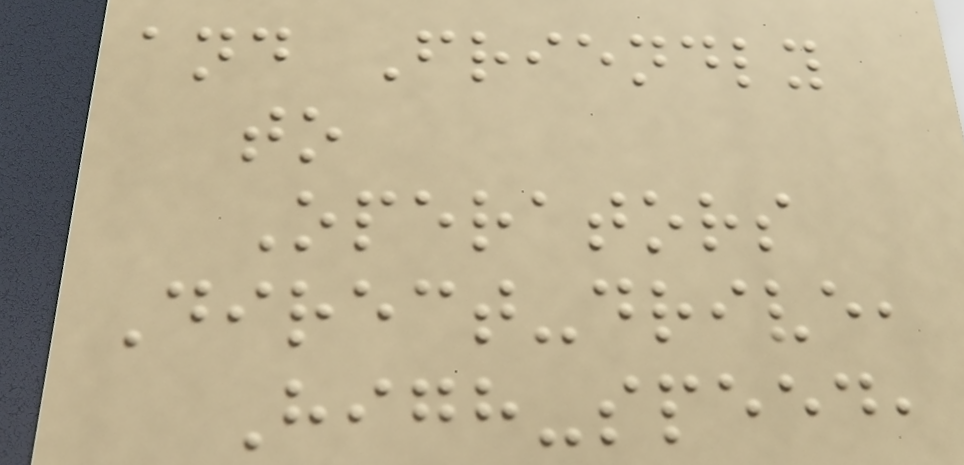and Friendly
to
Operators
Direct-drive,
High-speed,
